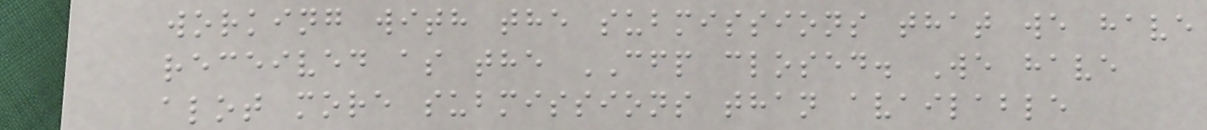working with the submissions that we have
received as the CFP closed. We have
alot more submissions than available
